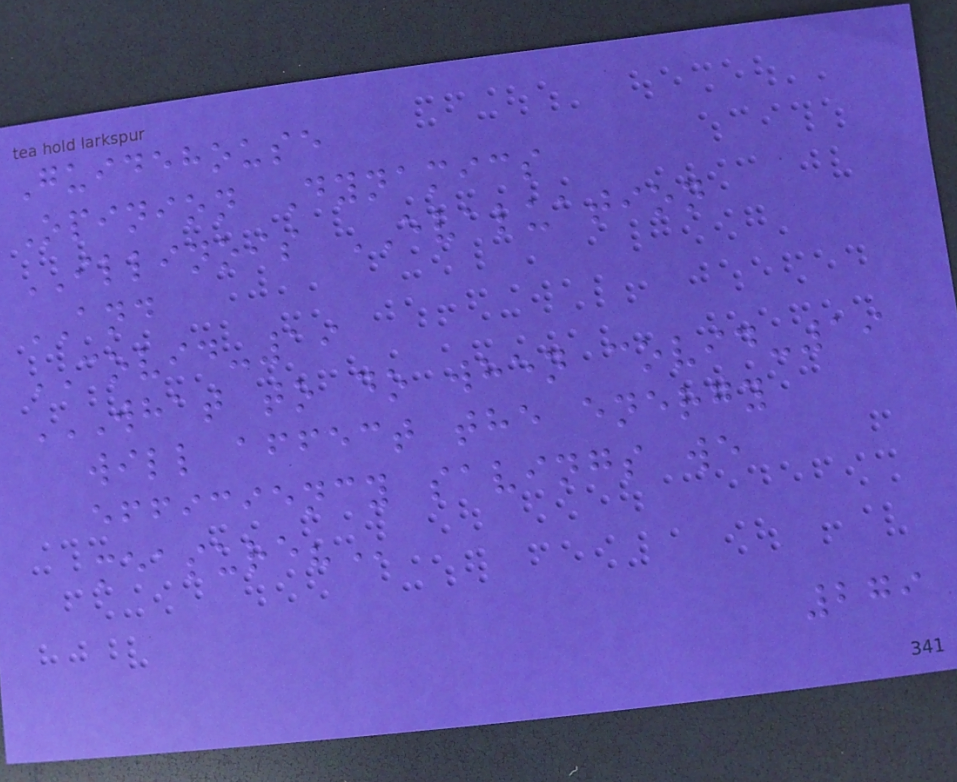Guidehouse
Opinion Dynamics
ILLINOIS EVALUATION
AND
COVID-19
WHAT TO DO WHEN COVID-19
WILL AFFECT THE ENERGY
EFFICIENCY SAVINGS WE
MEASURE?
279
